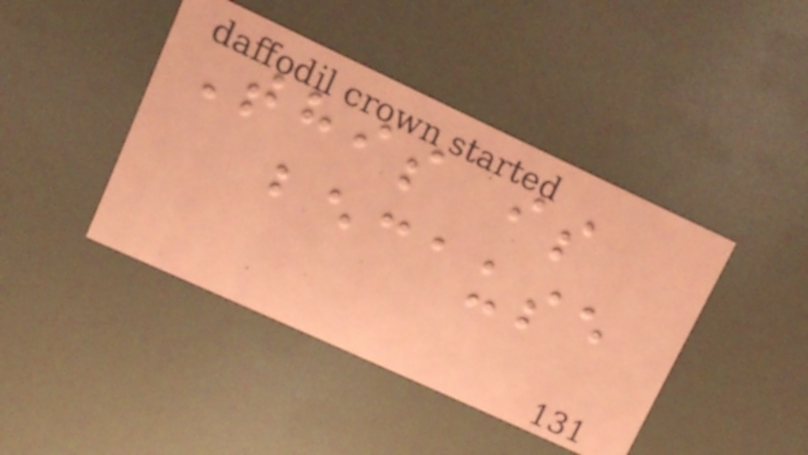This is
because
